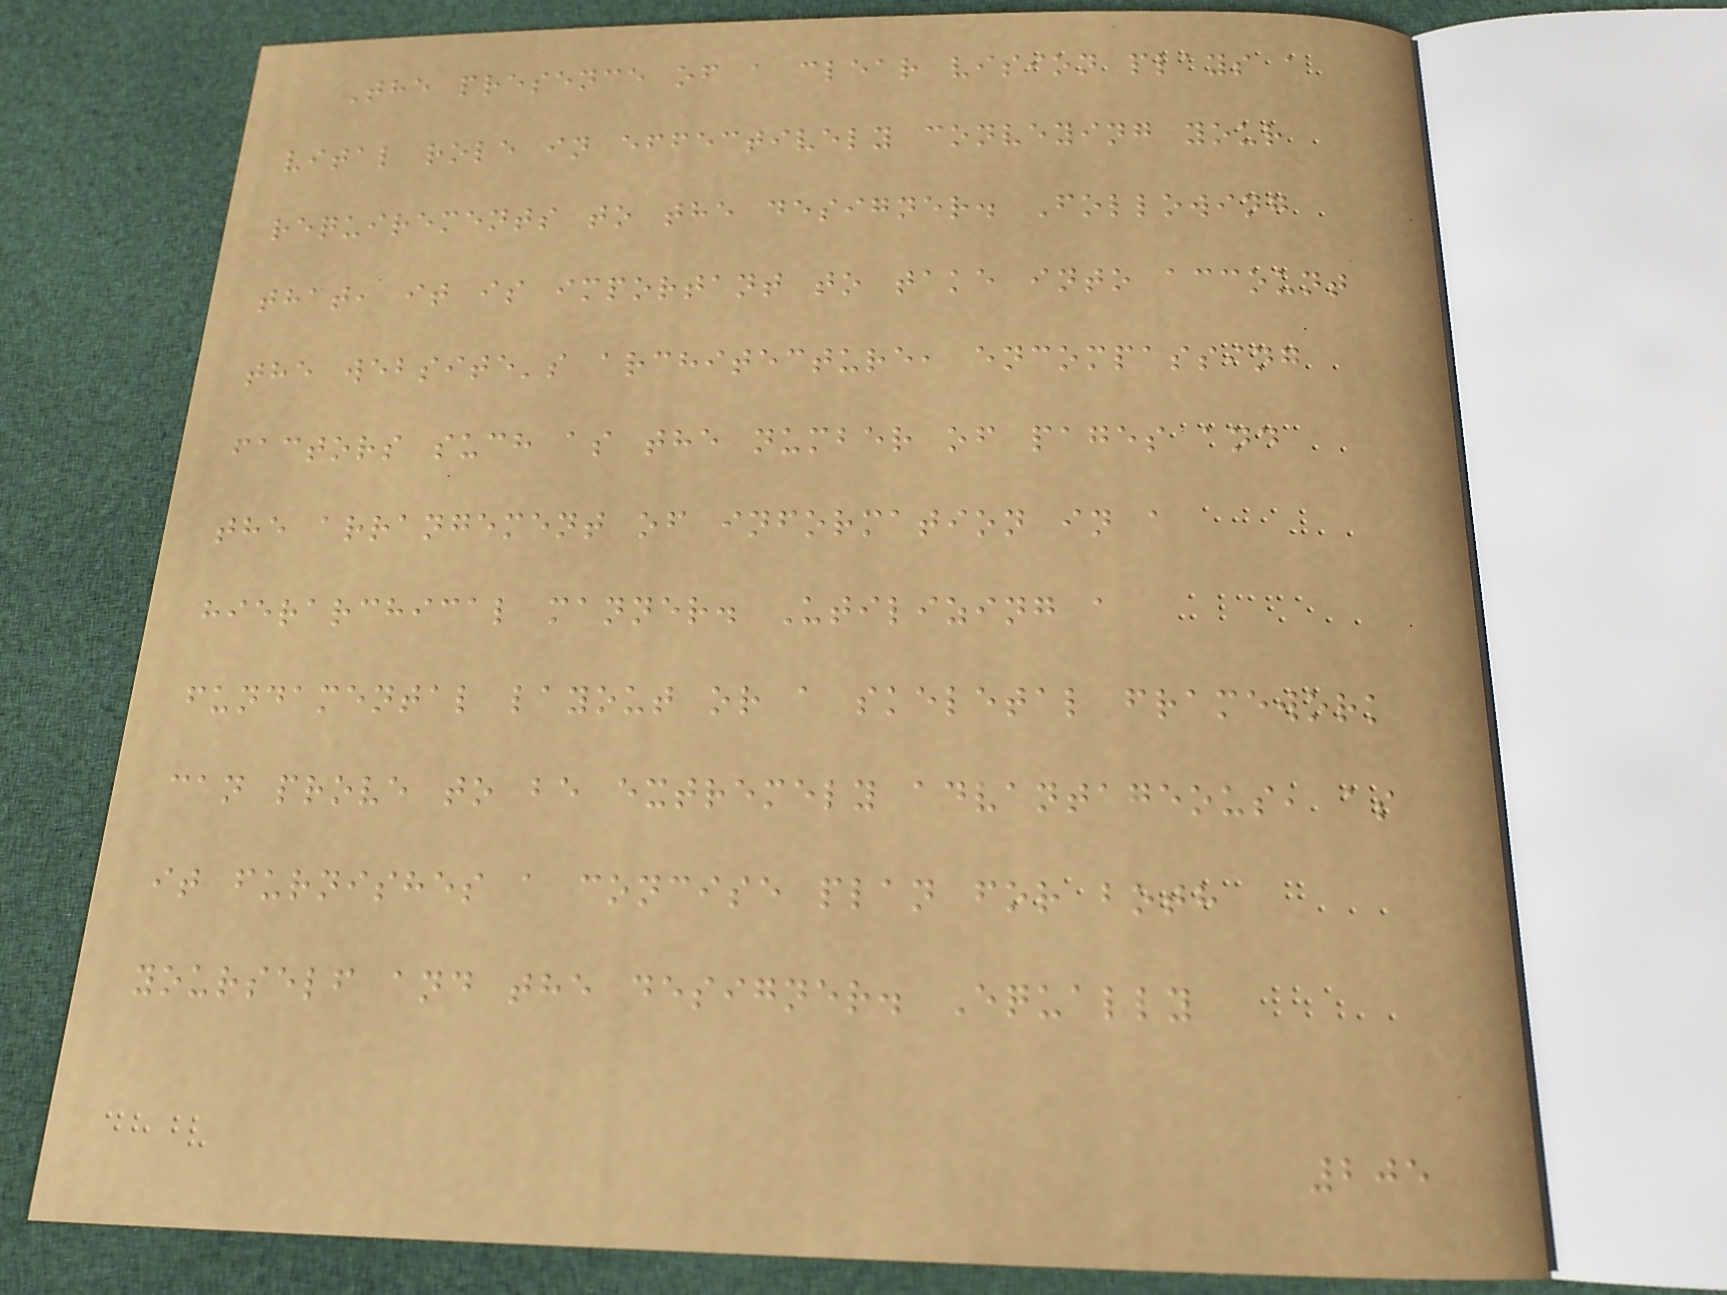The presence of a clear vision plays a
vital role in effectively conveying your
requirements to the designer. Following
that, it is important to take into account
the website's architecture, encompassing
factors such as the number of pages and
the arrangement of information in a
hierarchical manner. Utilizing a
fundamental layout or a skeletal framework
can prove to be extremely advantageous, as
it furnishes a concise plan for both
yourself and the designer. Equally
205
